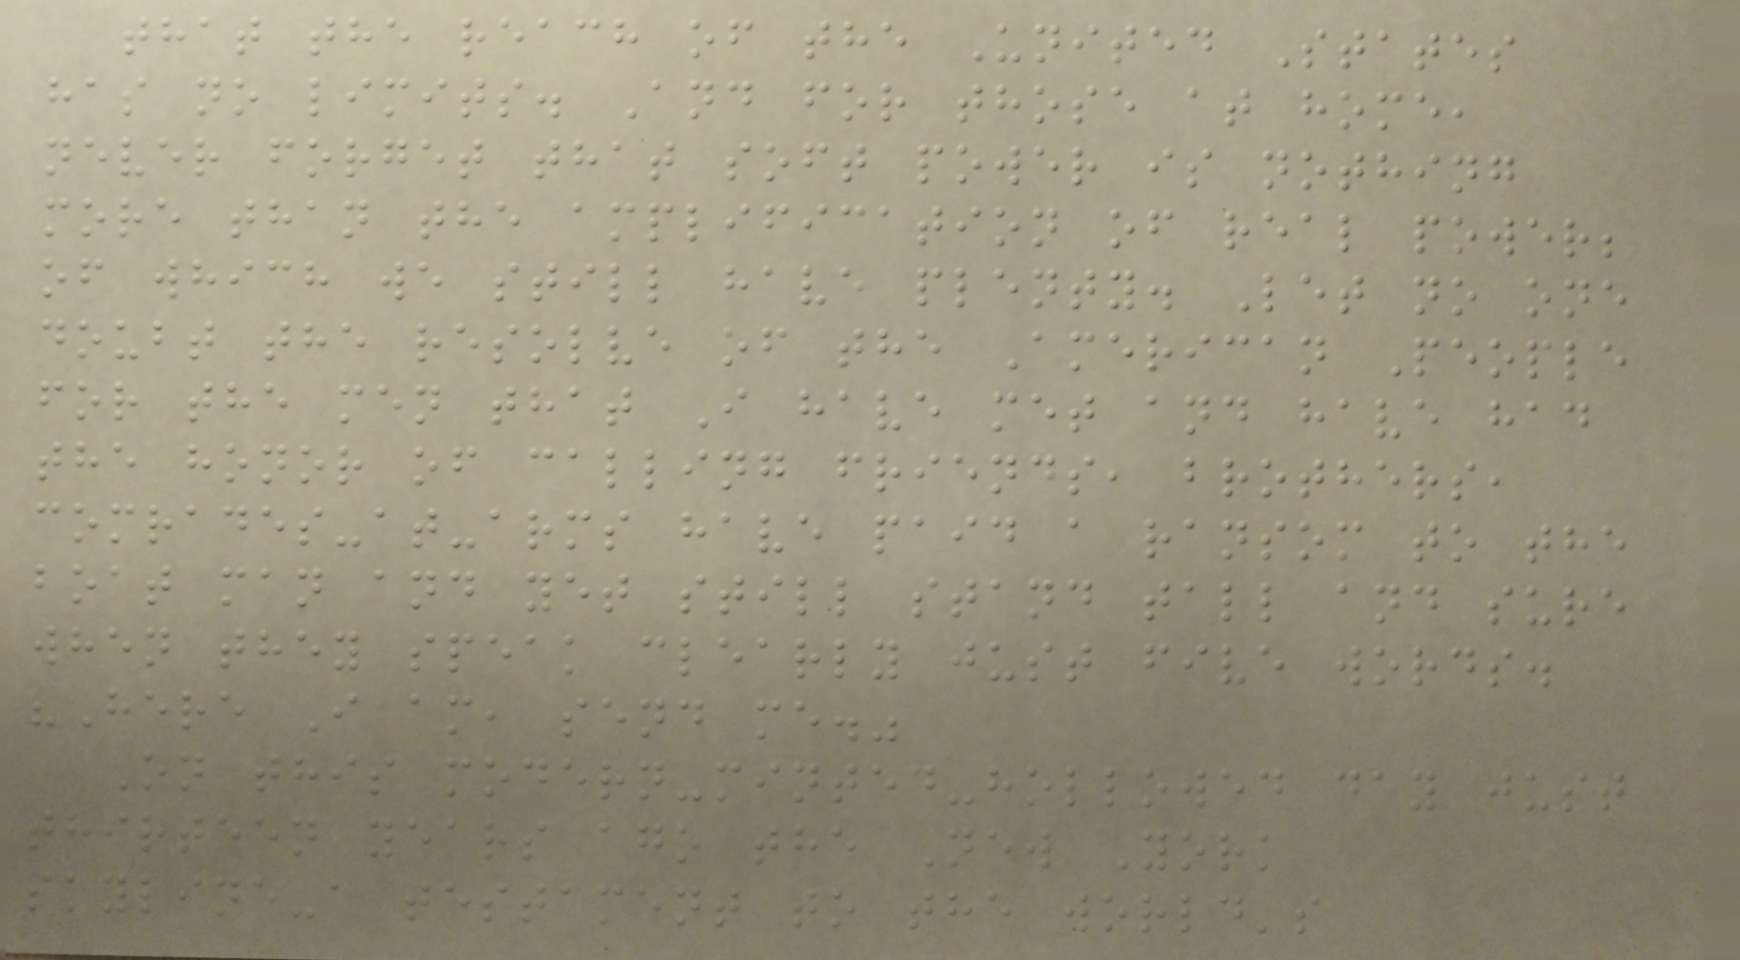that the reach of the United States
has no limits. And for those at home,
never forget that soft power is nothing
more than the amplification of real power;
of which we still have plenty. Let no one
doubt the resolve of the American People
for the men that I have met and have had
the honor of calling friends, brothers,
comrades-at-arms have paid a ransom to the
boat man and yet still stand tall and sure
when they speak clearly just five words.
"Here I am, send me."
On this modern-minted-hollowed day just
thirteen years ago the New York
skyline-a testament to the world's
